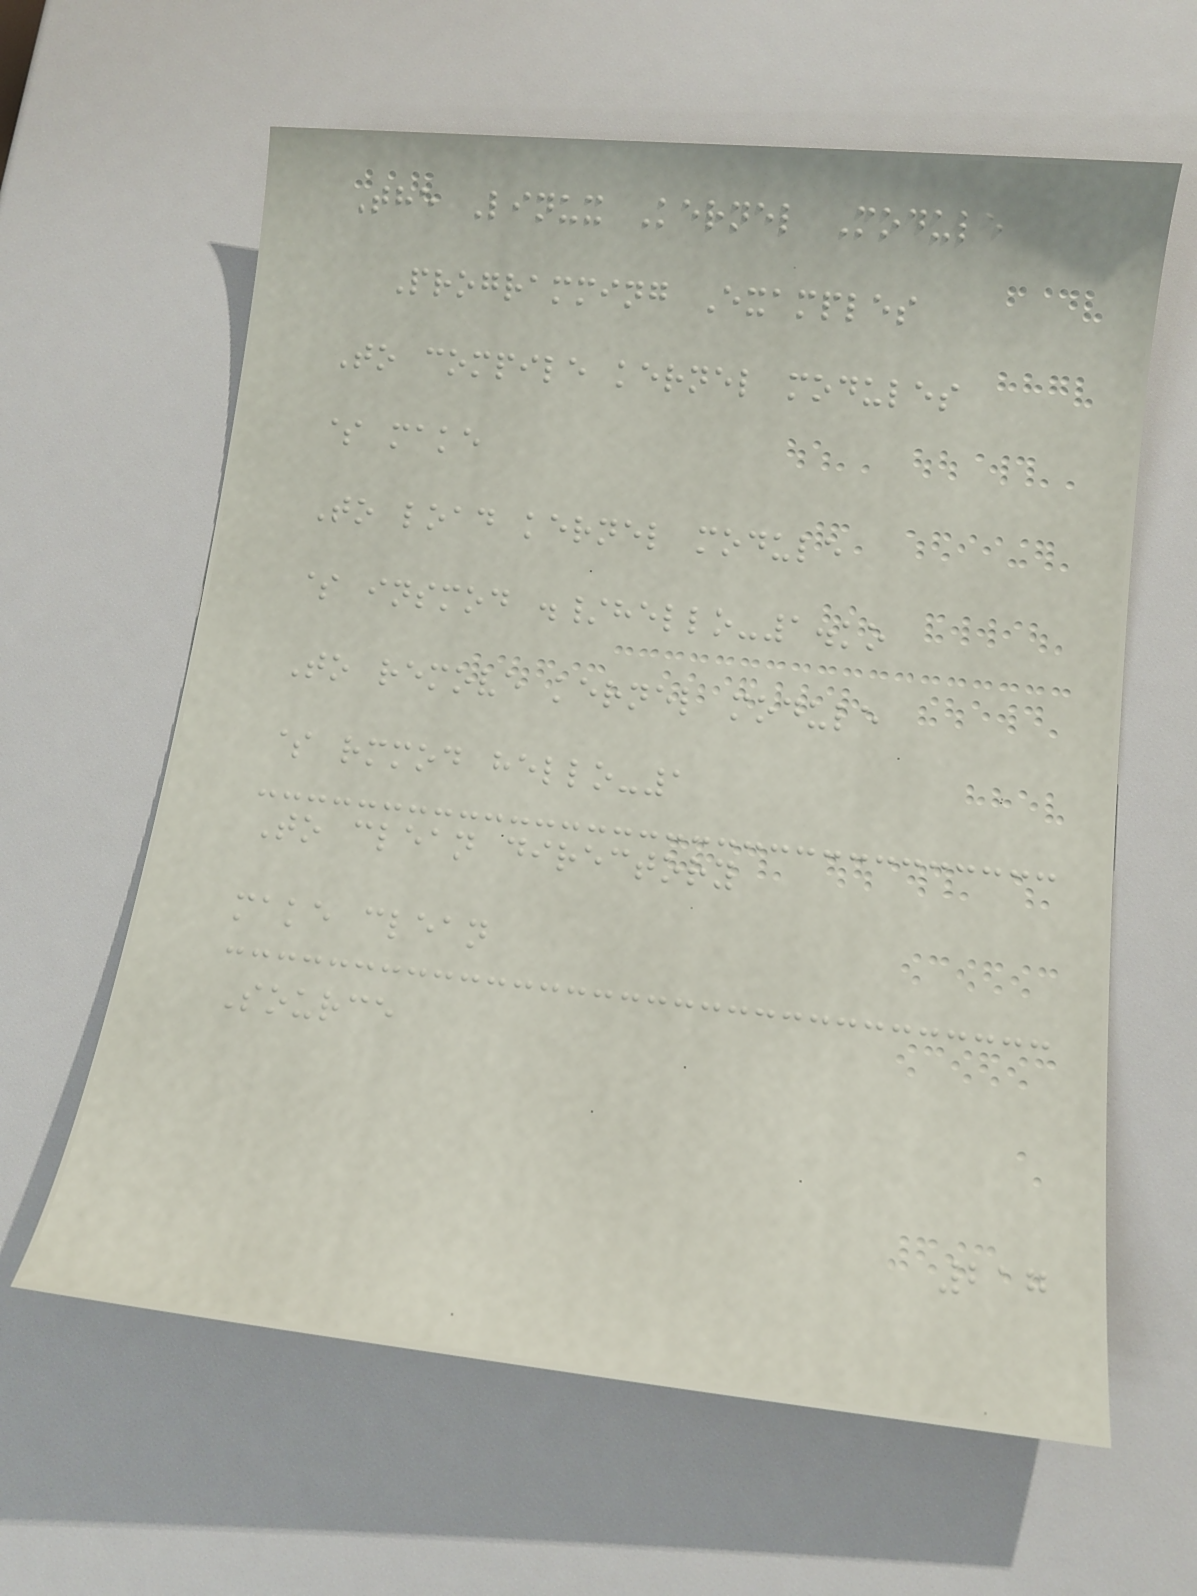The Linux Kernel Module
Programming Examples
To compile kernel modules
$ make
To load kernel module
$ insmod ./hello-1.ko
To remove kernel module
$ rmmod hello-1
To clean directory
make clean
Source
217
